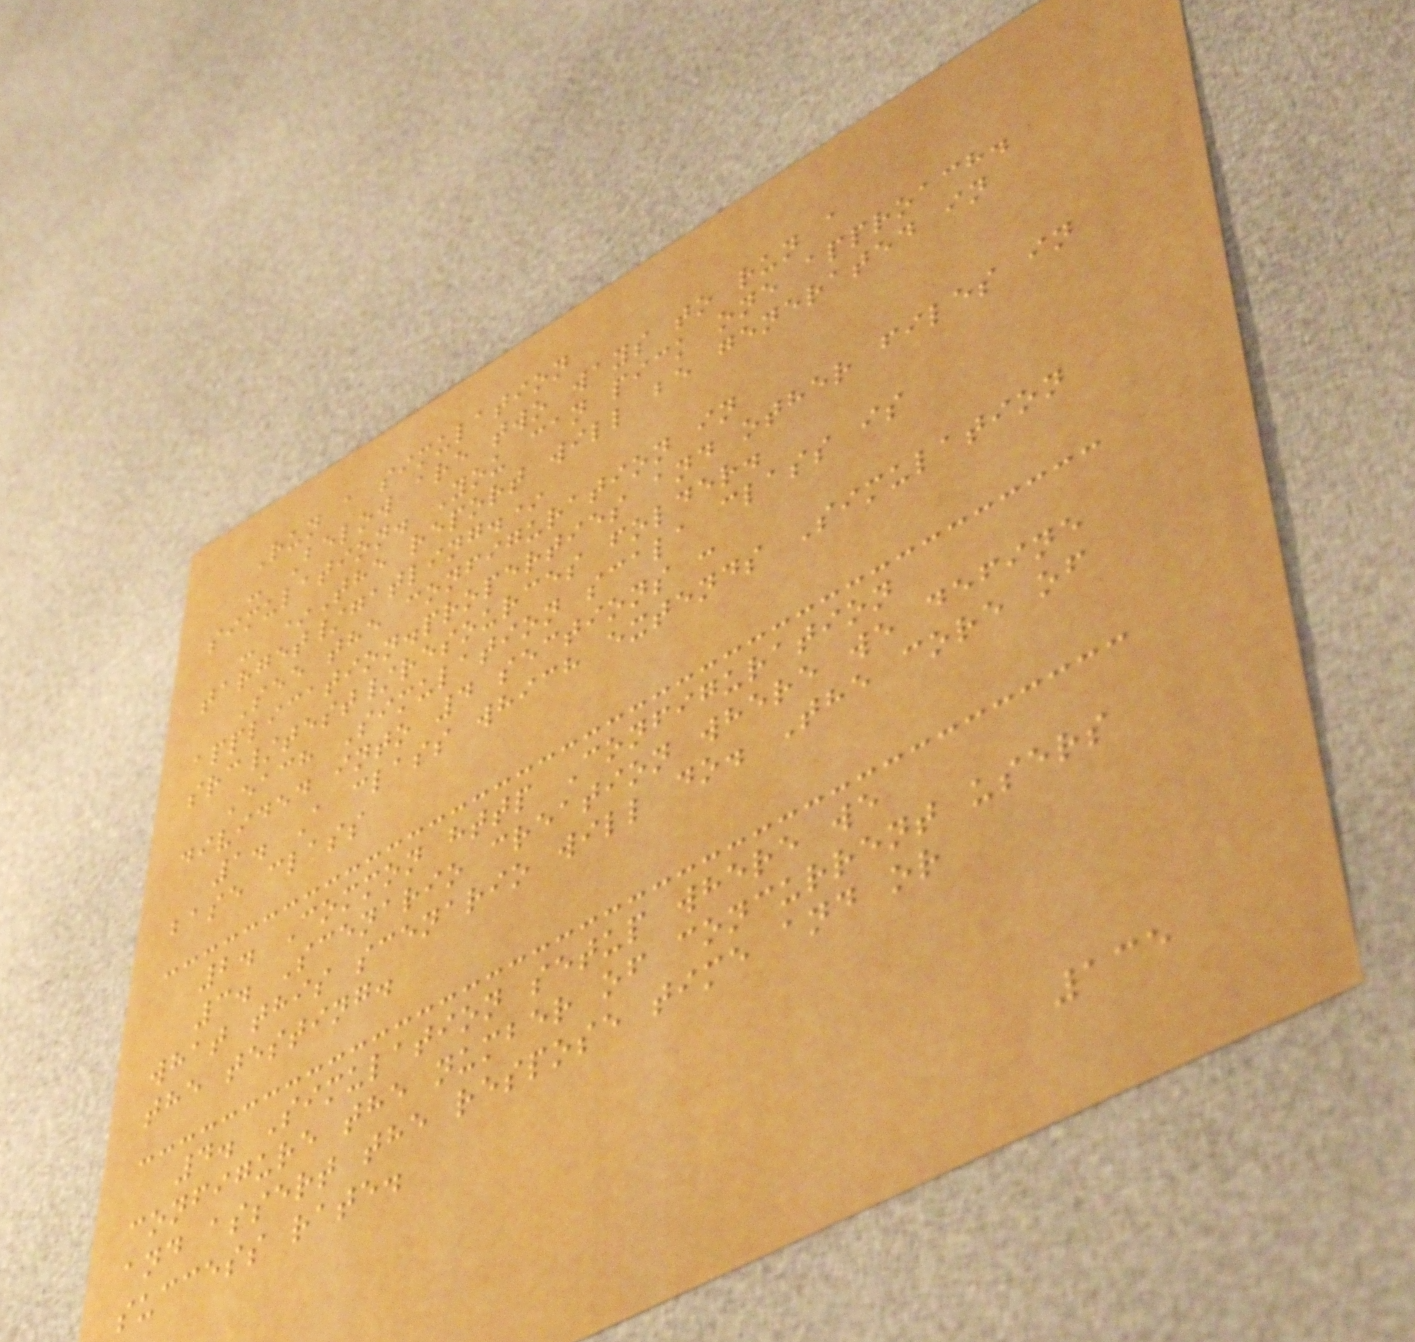Run a simulation
- Below are two ways to run a
simulation. You can pick one approach.
- *The report will be generated in
target/gatling.*
See the configuration in
application.properties and other files in
src/test/resources folder.
Each Simulation scala class is
divided into 4 sections :
1. A class which extends Simulation
base class
2. Common http Configuration
3. Scenario creation where we define
what this scenario will do. The core of
the testing.
4. Simulation setup where we
configure the number of concurrent users
and assert the respose time and or
success rate.
135
